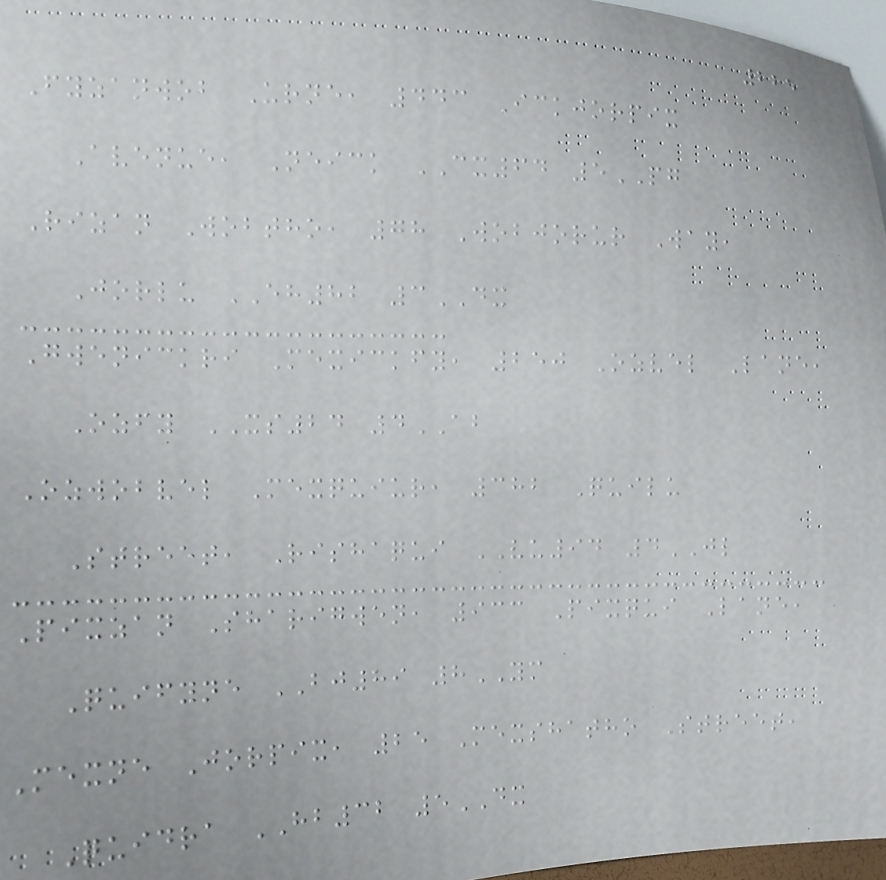225
Fyzanwob Urne, 443 Ickjorpix
Avenue, Neick CX64 5PG
Rizan Wobtho, 78 Wobjorur Way,
Jorlu EH82 3DX
Gwenickri Mexickfy, 250 Ozvel Lane,
Ozfy XS24 4AB
Ozwobvel Mexquiur, 382 Quilu
Street, Rishaqui VU94 4JL
Pixzan Sharigwen, 933 Pixqui Lane,
Quifyne BJ89 8YM
Mexne Jorpix, 25 Mexshatho Street,
Quidra HB32 5DX
